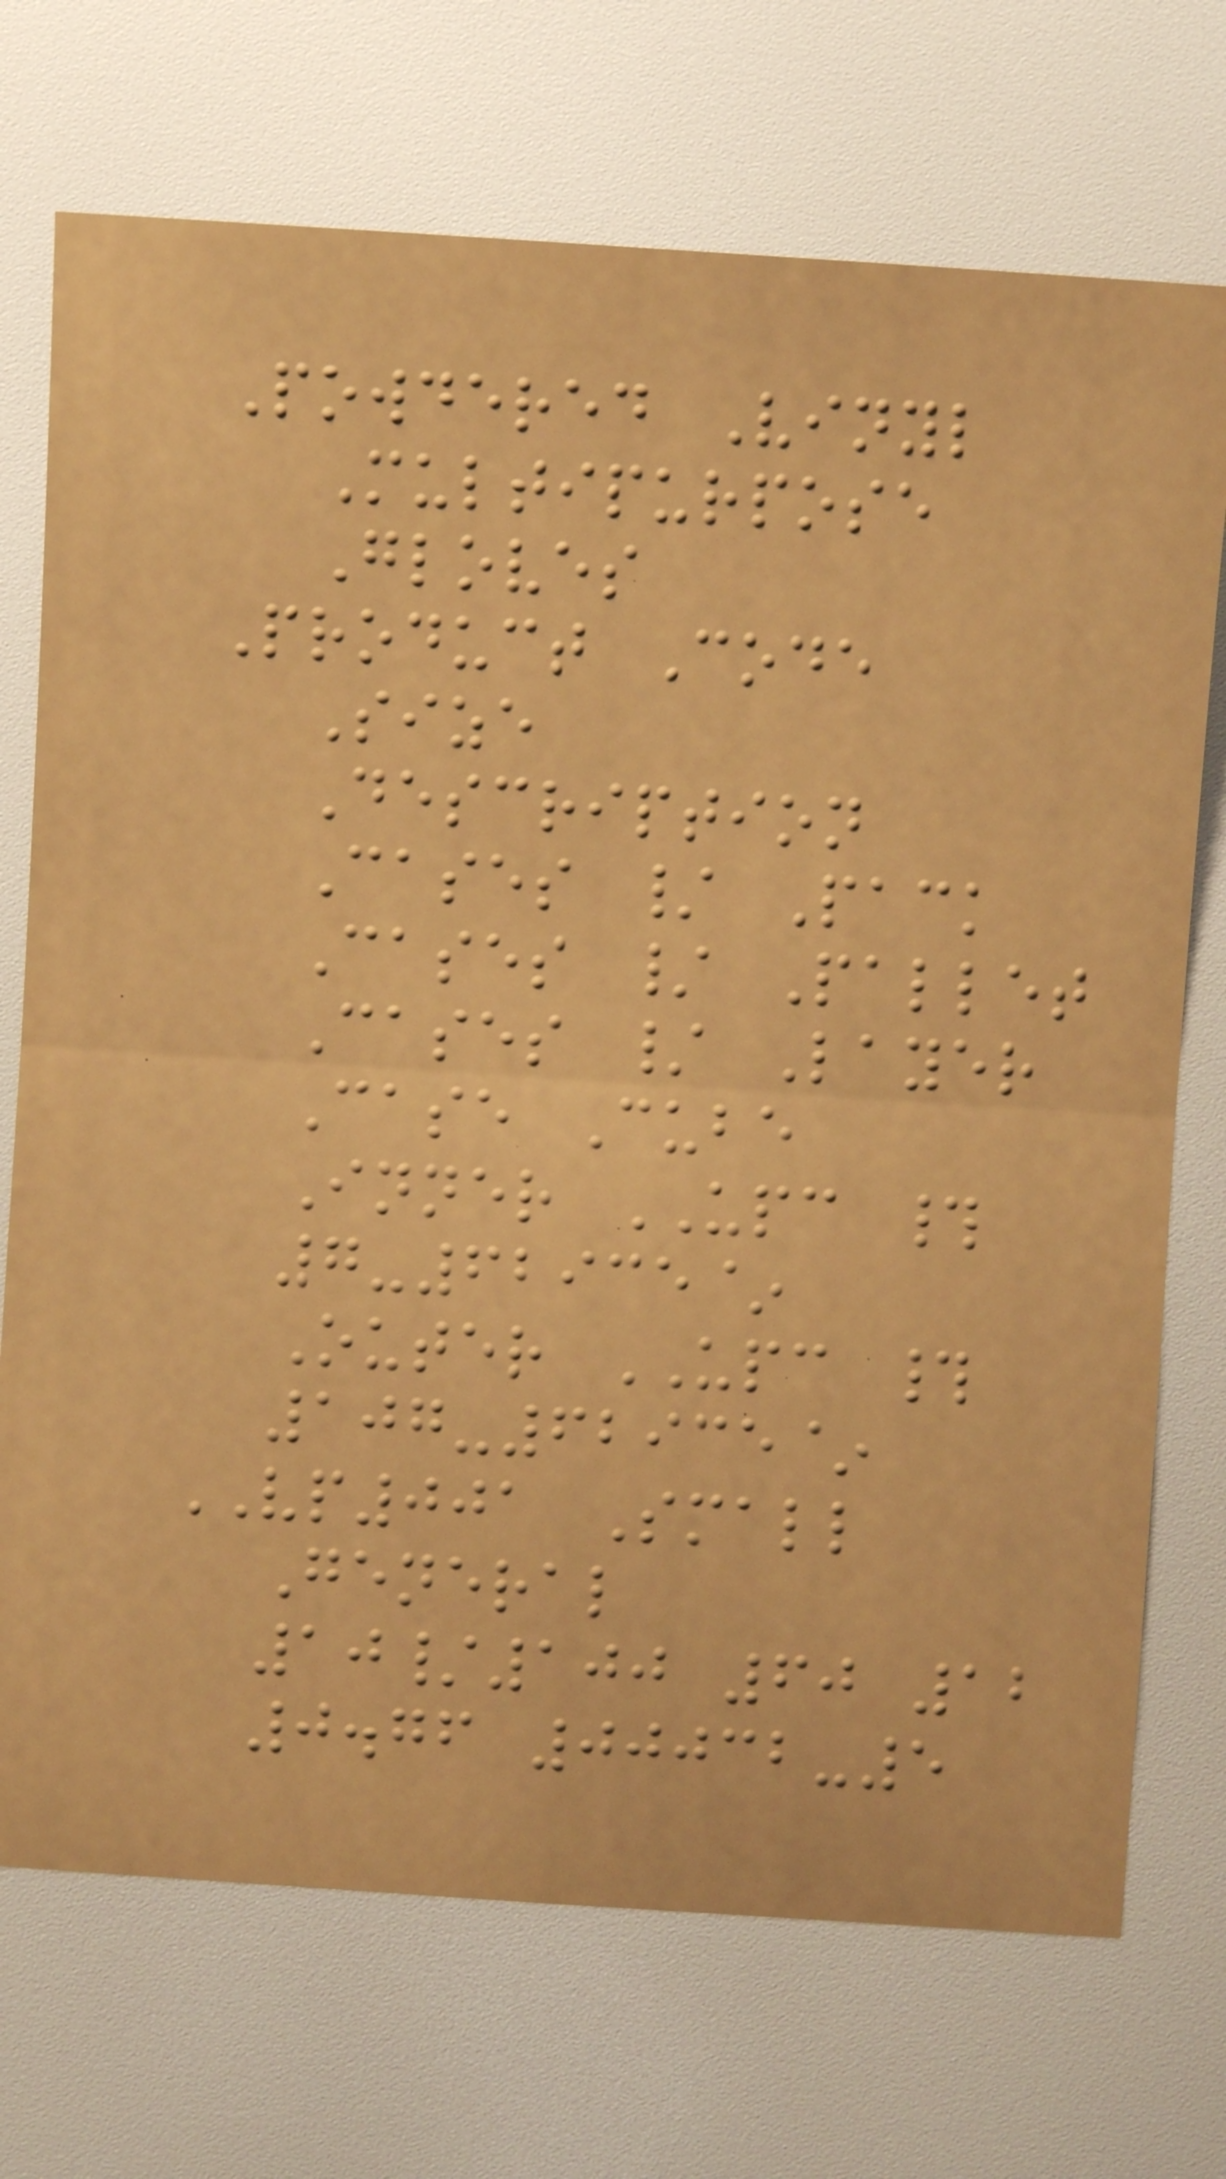Powdered Vinyl
Multipurpose
Gloves
Product Code
Size
Description
Cases / Pack
Cases / Pallet
Cases / Layer
Case Cube
Inner UPC #
7-62935~
Outer UPC #
107-62935~
VP001 Small
General
10/100 60 12
0.76 00032-5
